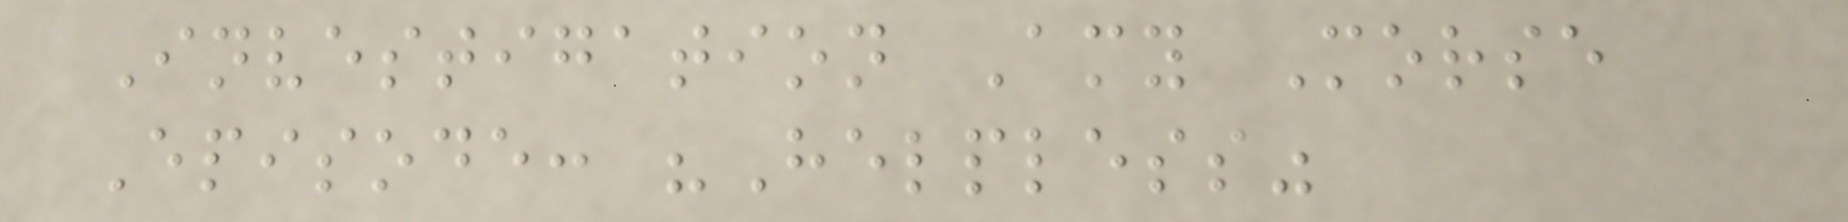Investigation Amy Morse
Episode: "Helpless"
